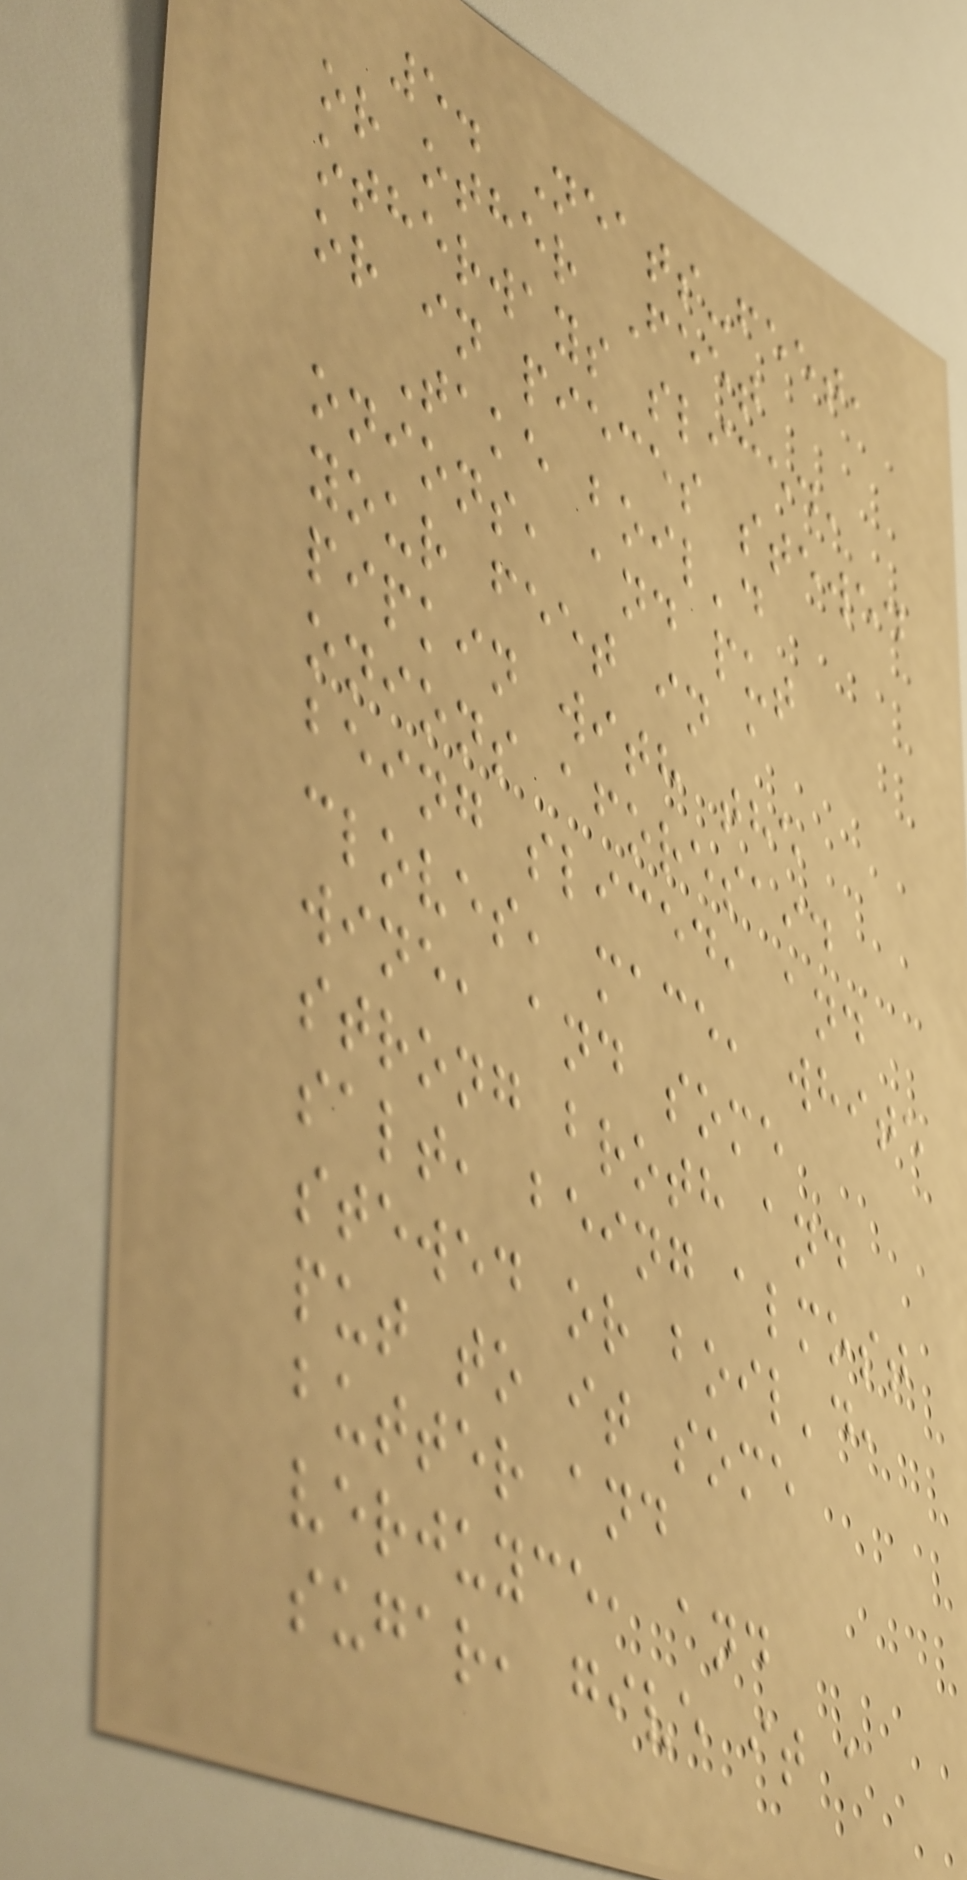5. Neats-feet,
or other Feet
otherways sliced,
or in pieces stewed
Take boil'd
onions, and put
your feet in a
pipkin with the
onions aforesaid
being sliced, and
cloves, mace, white
wine, and some
strong broth and
salt, being almost
stewed or boil'd,
put to it some
butter and
verjuyce, and
sugar, give it a
